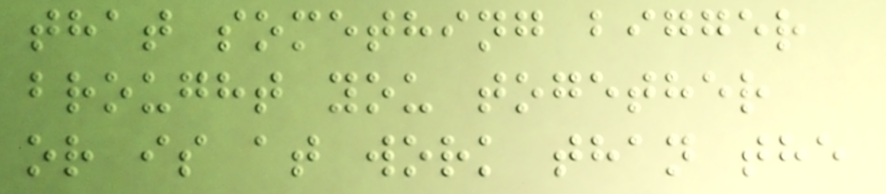that something bigger
brought you together
or is at work than the
